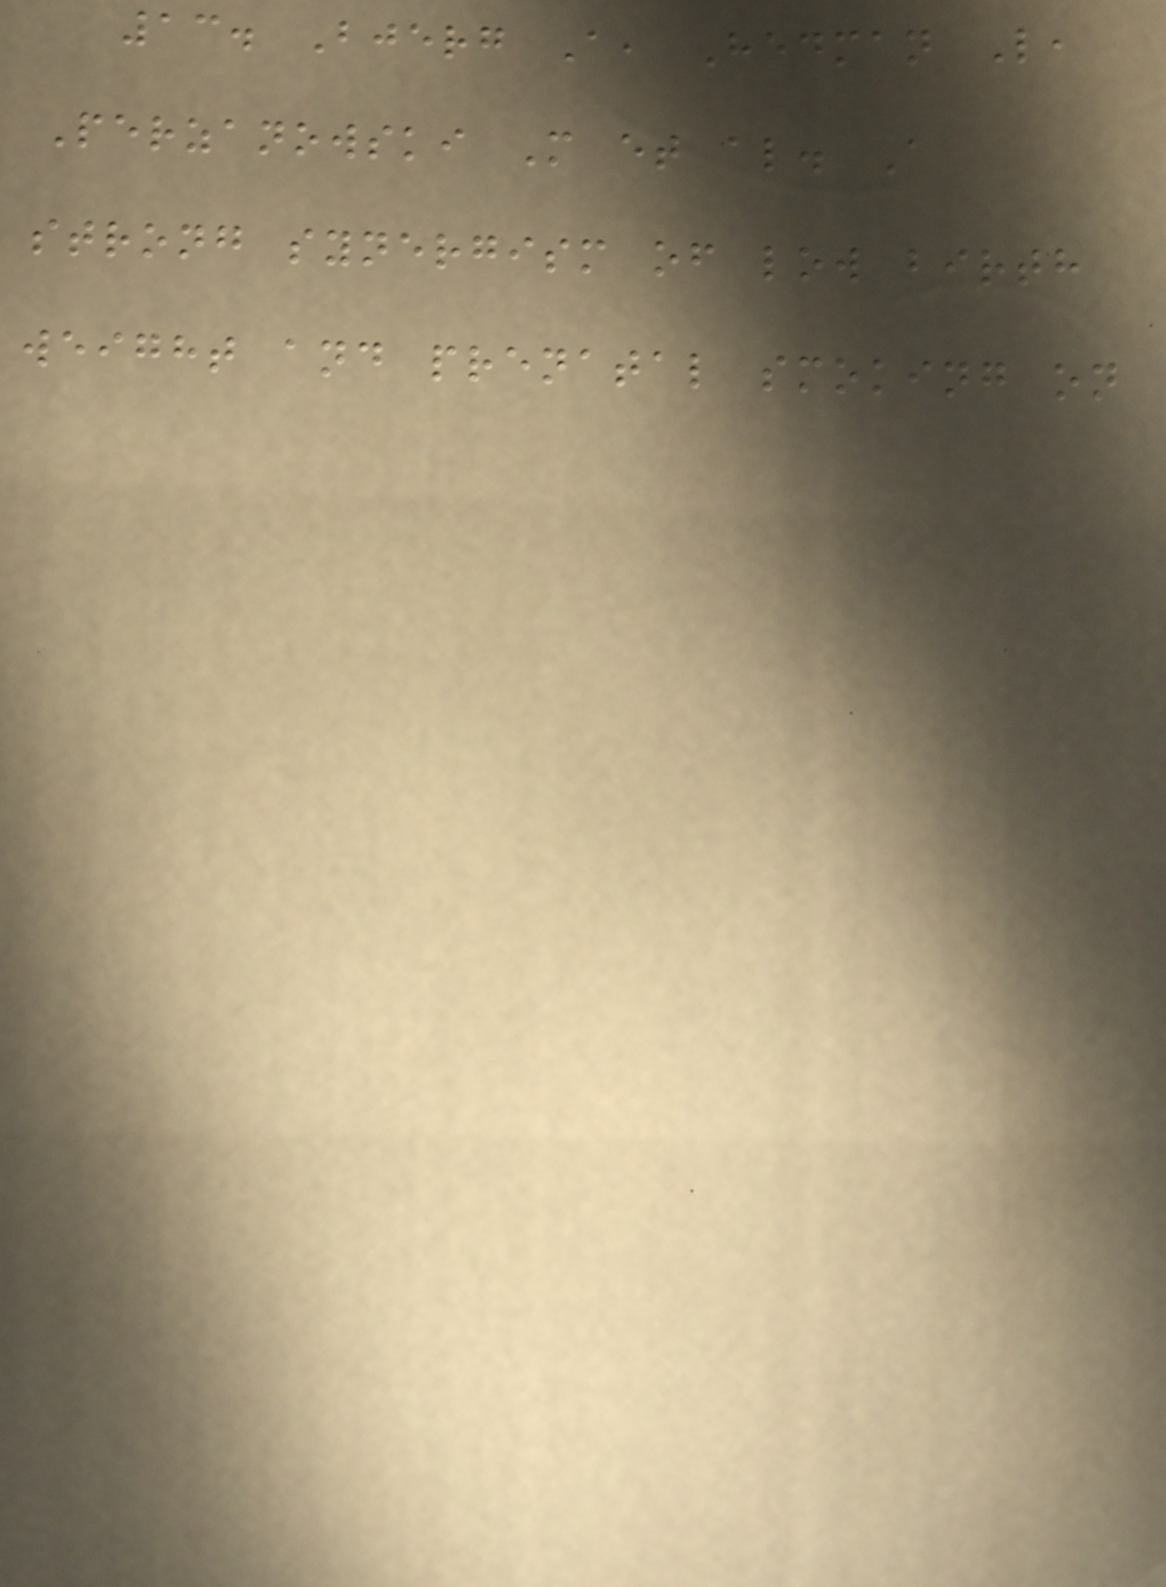13. Bjerg A, Hedman L,
Perzanowski M et al. A
strong synergism of low birth
weight and prenatal smoking on
